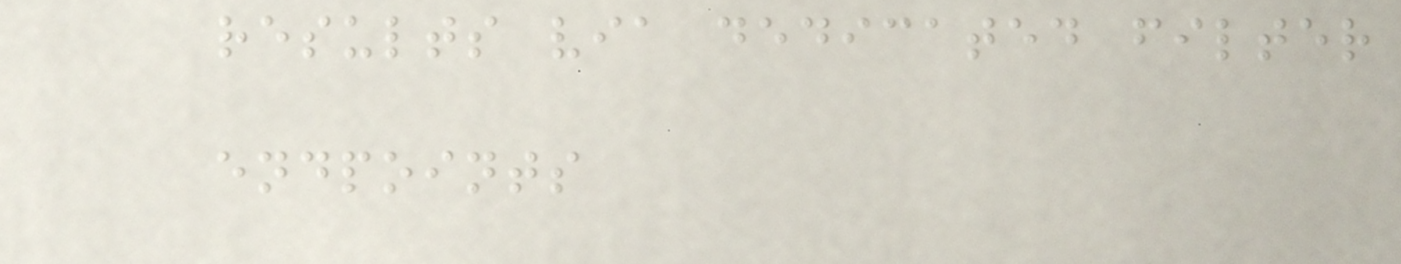results via dedicated filter
endpoints
